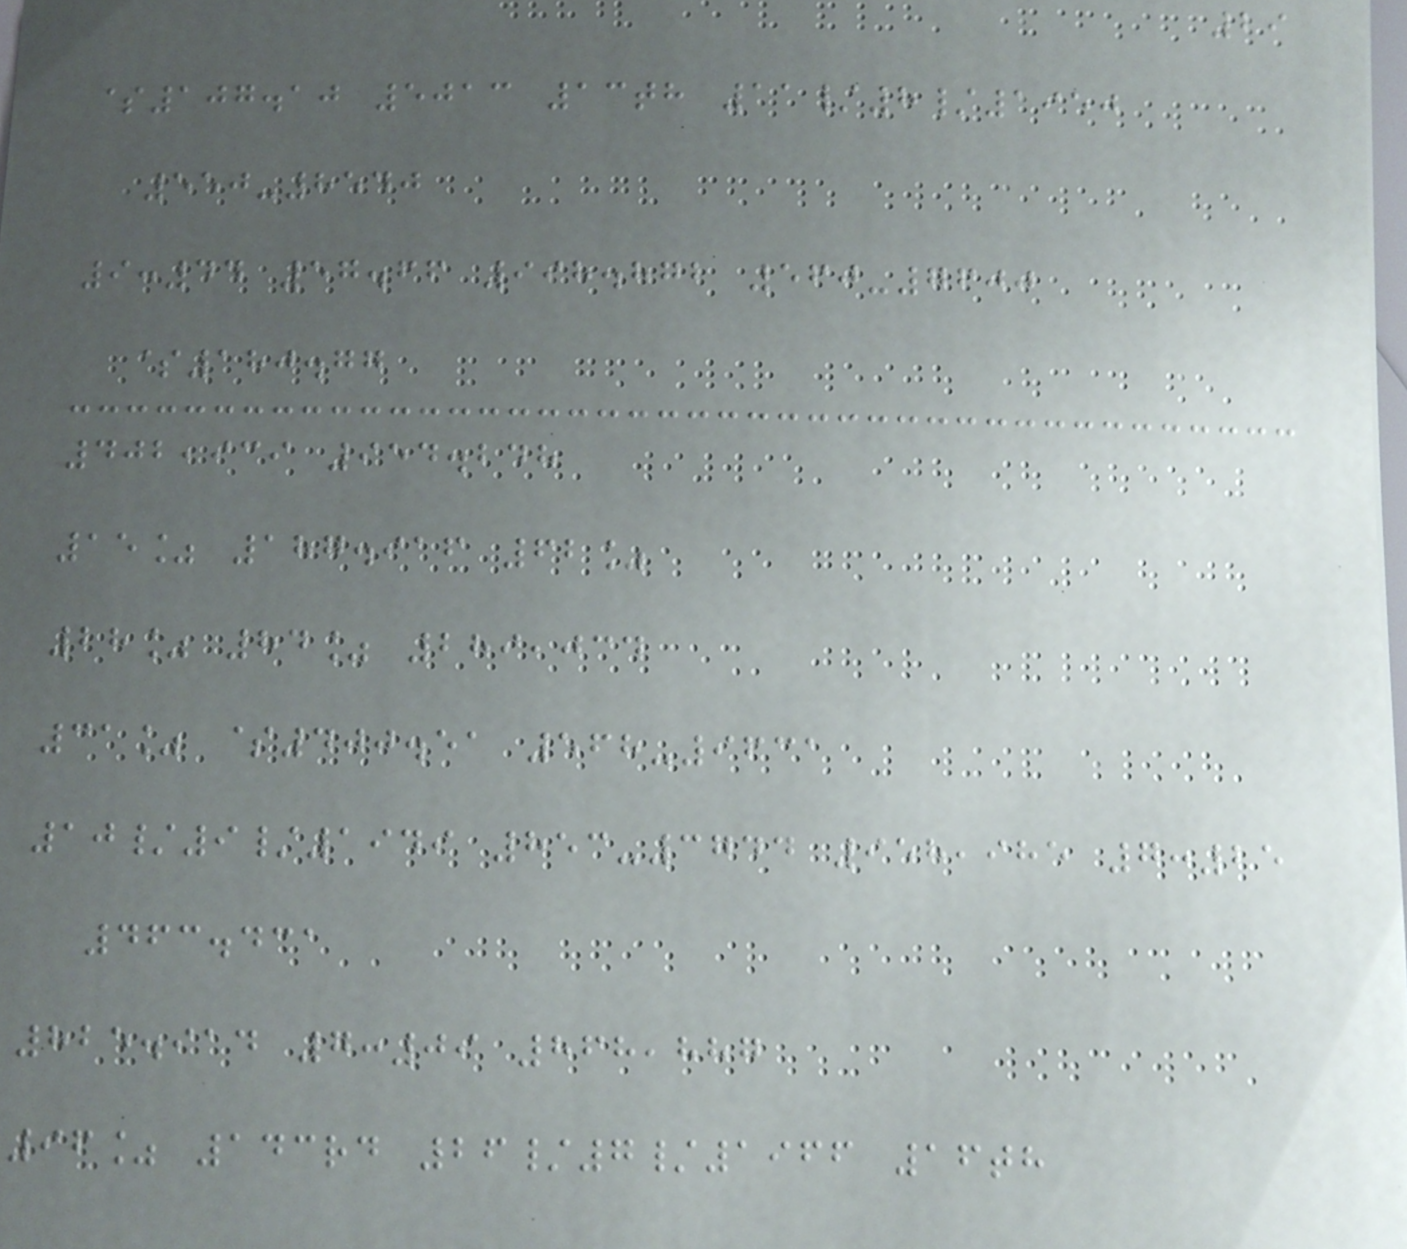29
$107.10 5013 13th 11/8/1950
550-8540
9:44 57.66 998.872 560-7600
$180.77
402,939 954.248
15% 187.916 62%
28% 84% 289,034
31% $400.51 568-9631
10/9/1949 853-3744 958,985 7:25
463.431
825.914 7:09 868,887
96% 143rd 26/7/1966 16th
